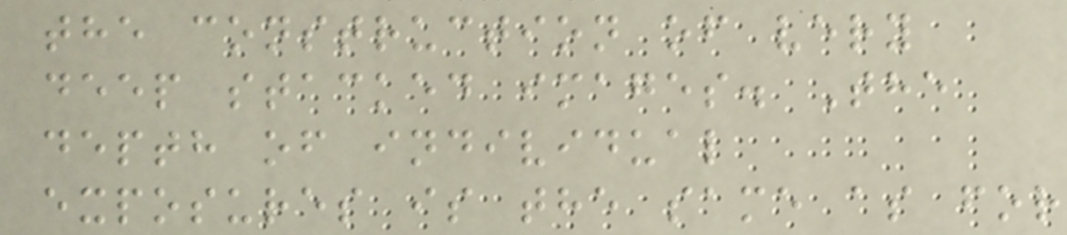the construction of very
deep stacked images. The
depth of individual
exposures is the same as for
